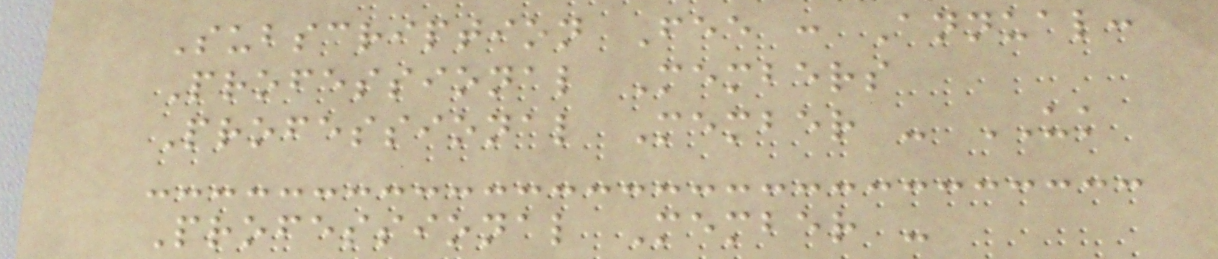Subscription Fee : Annual:
Professional Members
Professional Member - UK
Professional Member -
